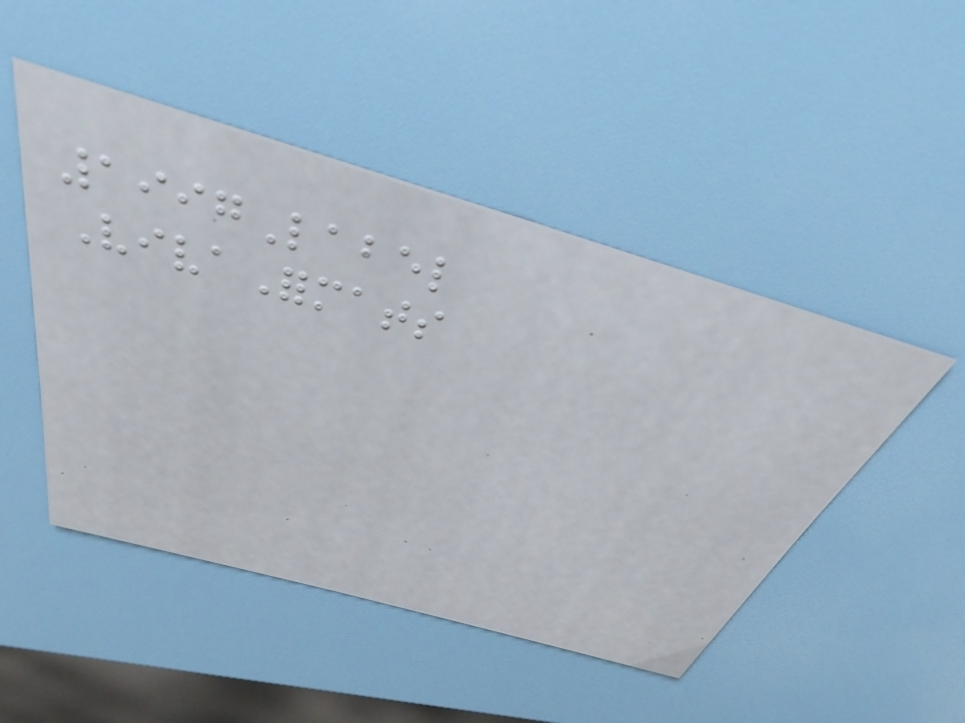1997Label
VivaFormats
